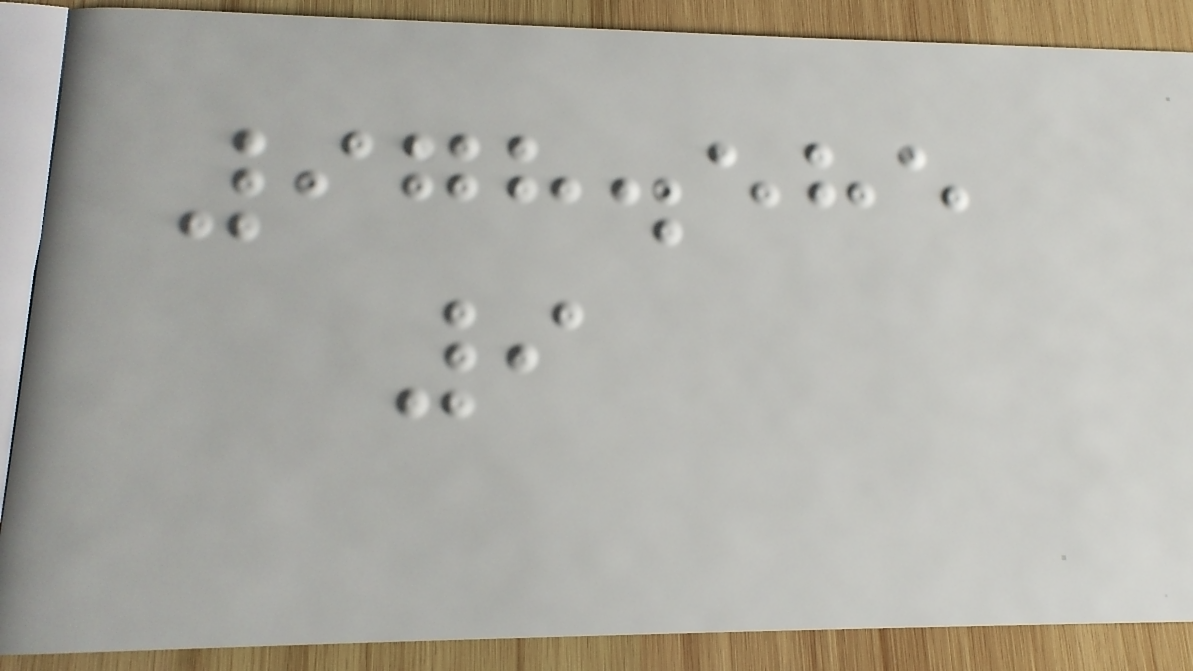978.585
9
